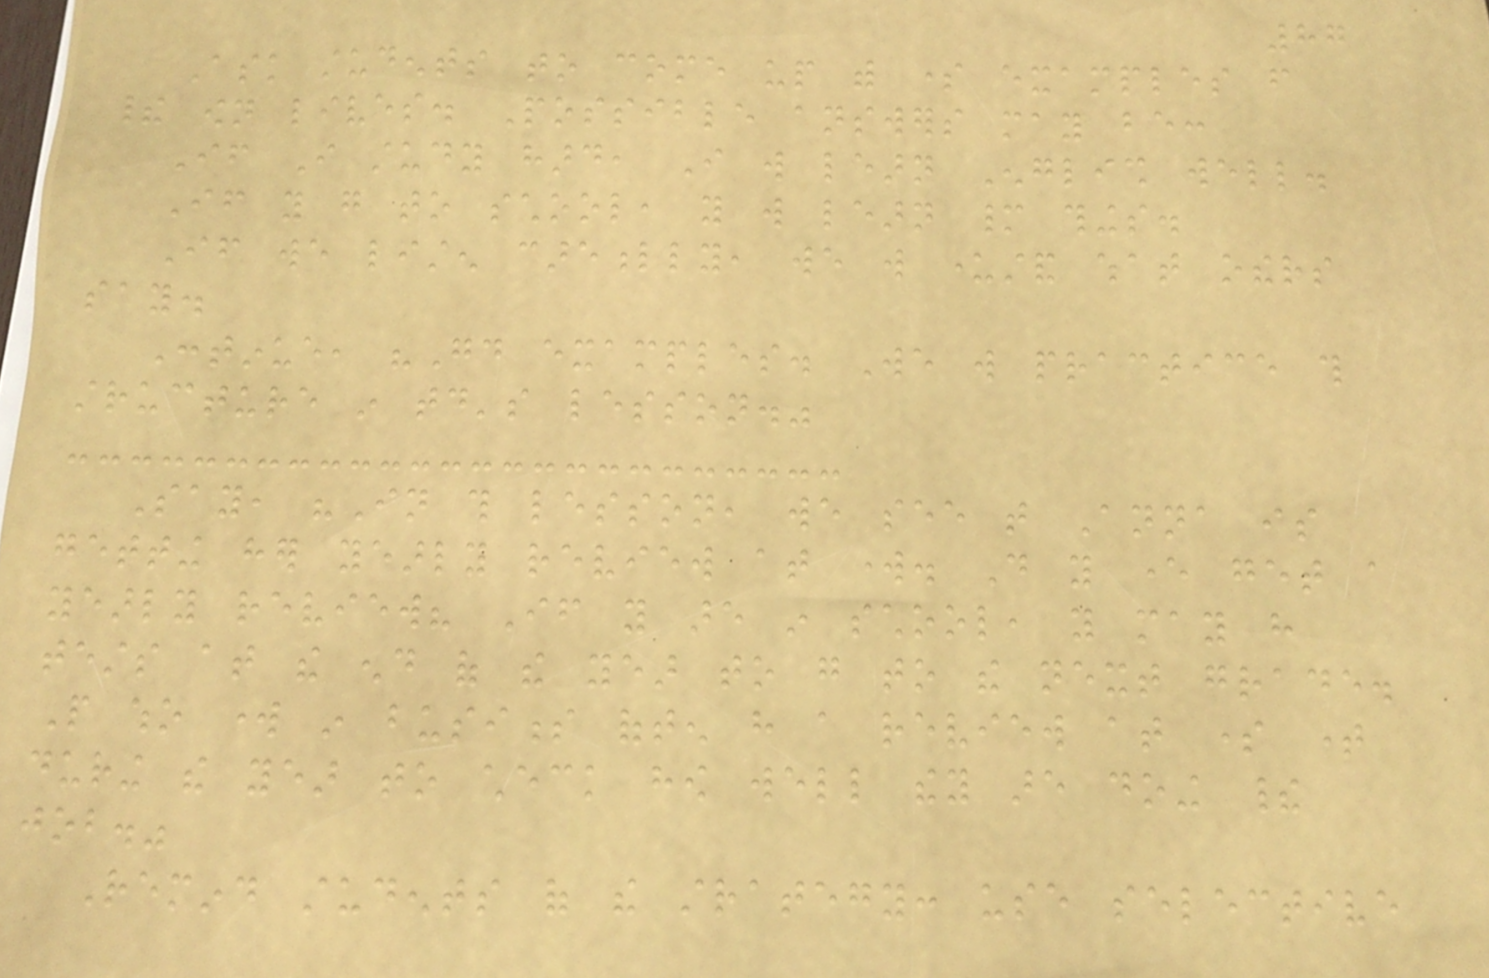87
Ask students to come up with some examples from
their own lives. Possible answers may be:
If I study hard, I will learn English well.
If you go to school, you will learn many things.
If we listen carefully, we will understand what others
say.
Continue, "Good examples. We will practice this
structure in today's lesson."
Say, "In this lesson, we see that Anna is
getting her yearly review at work. Do you ever get a
yearly review? If you are in school, you may have
tests at the end of the year to go to the next grade.
People who work in business often have a review at some time
during the year to check how well they are doing their
job."
Remind students of the strategy: use selective
